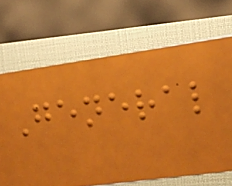General
